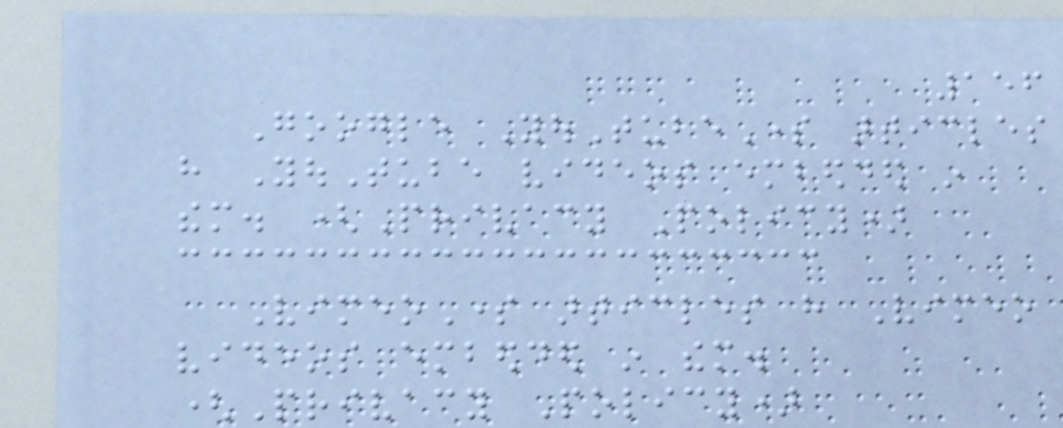156
Google YouTubeSome articles
have YouTube videos embedded in
them. (Privacy Policy)
VimeoSome articles have Vimeo
videos embedded in them.
(Privacy Policy)
